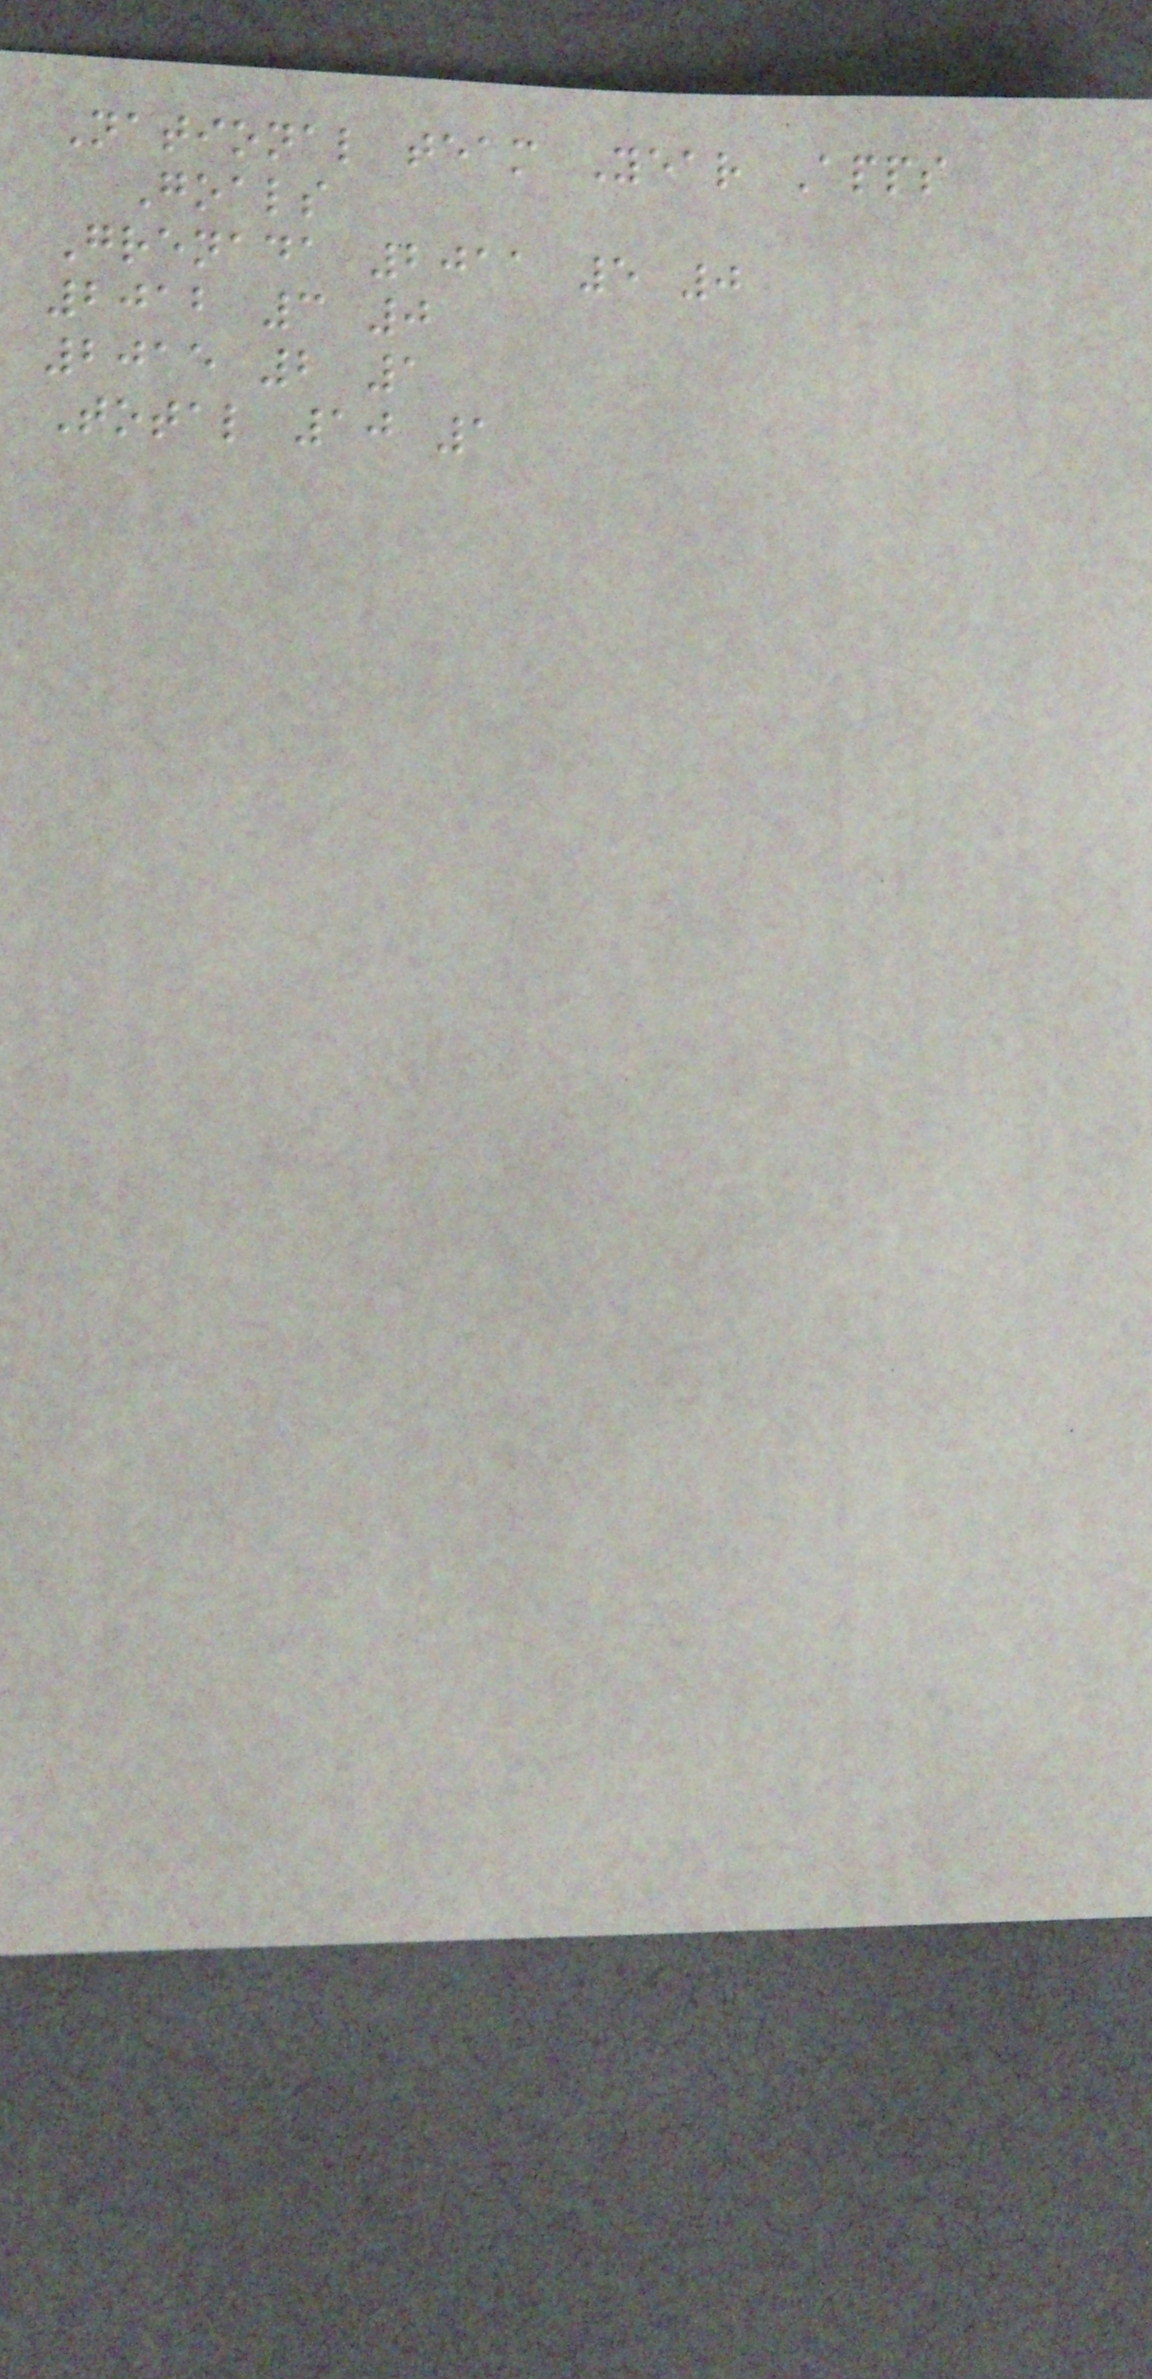National team Year Apps
Goals
Grenada 2011 5 0
2012 3 0
2015 2 1
Total 10 1
